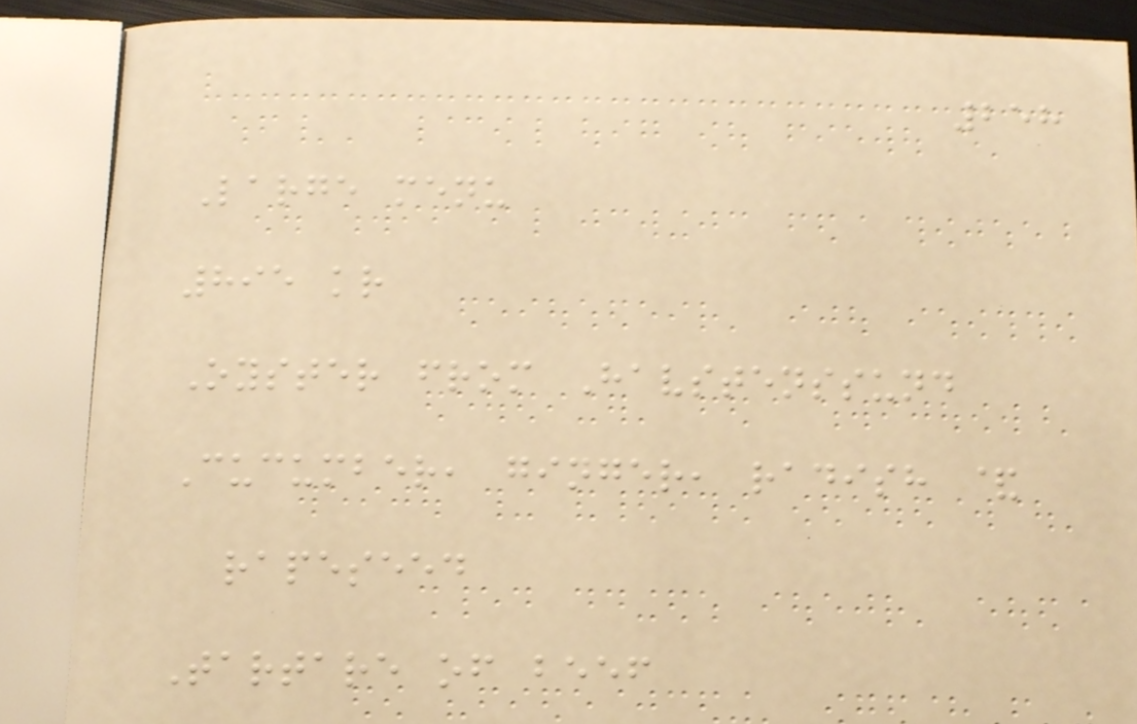258
Large menu
895 kr
Oyster from Havstenssund
Cucumber, ginger, radish &
rapeseed
Tartare of beef
